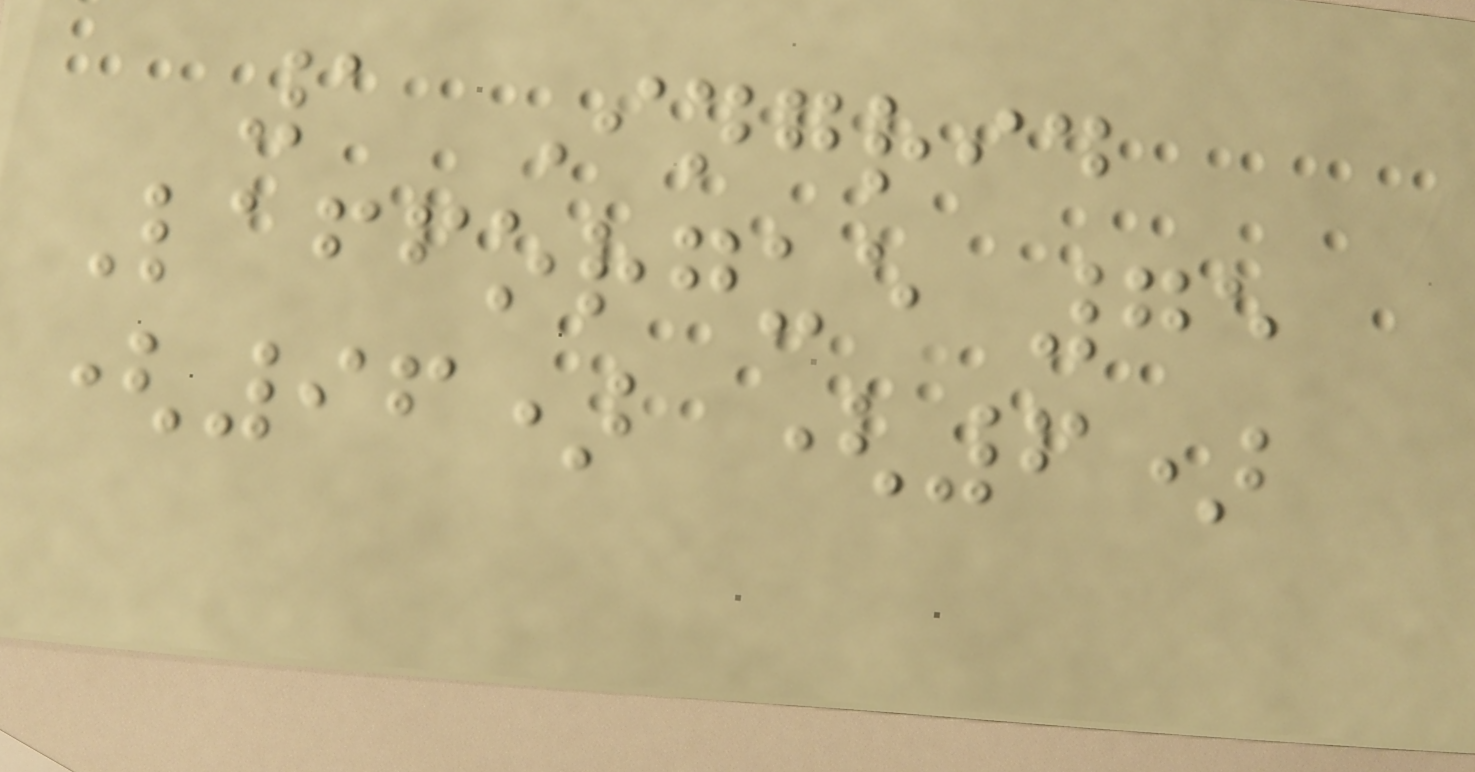1 Ingrid
Lafforgue 75
(96) (6)
